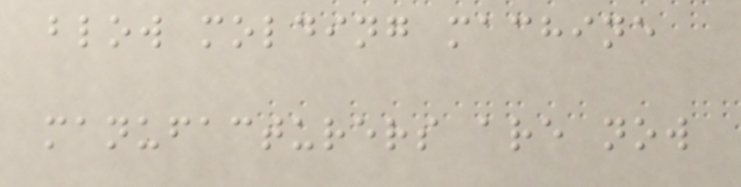blow molding machine
manufacturers are now
